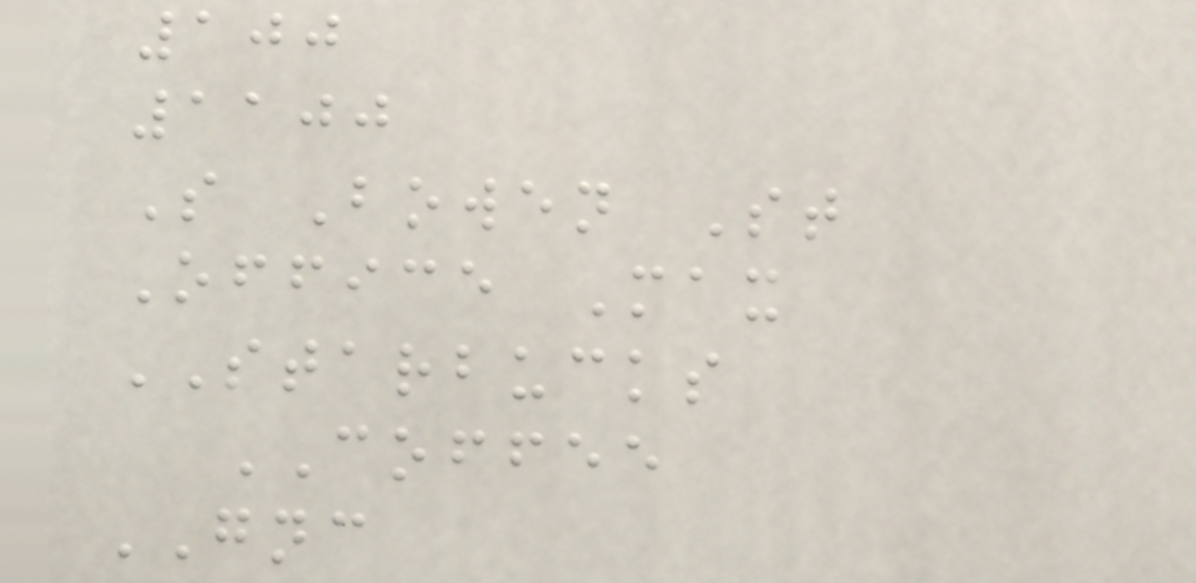100
1100
S Bowen St
Office Max
STARBUCKS
COFFEE
GNC
